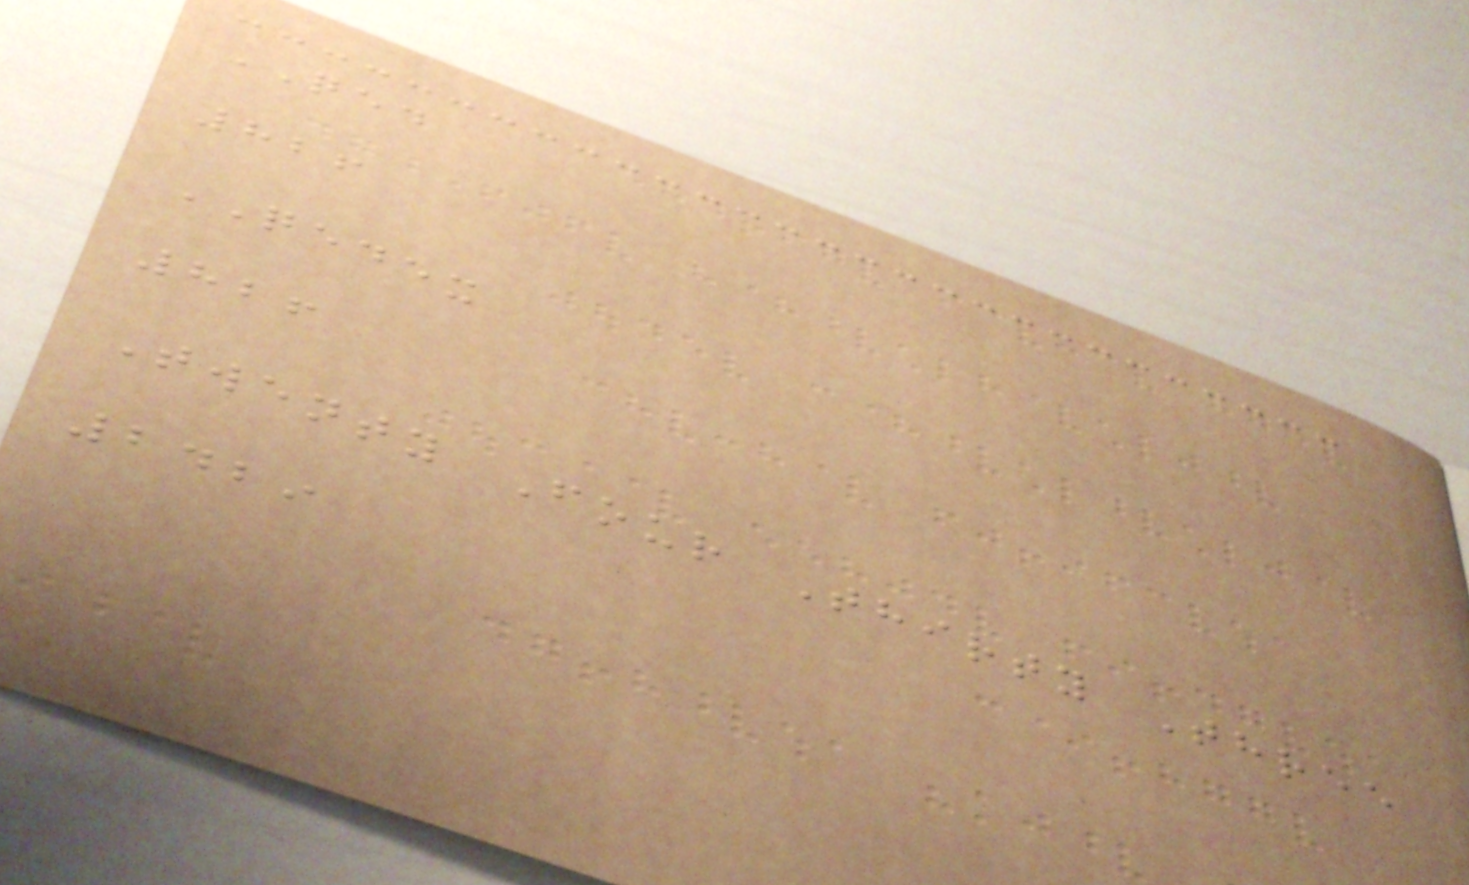QED
826
QEDEX
826
Twenty Four Thirty Three
2429
